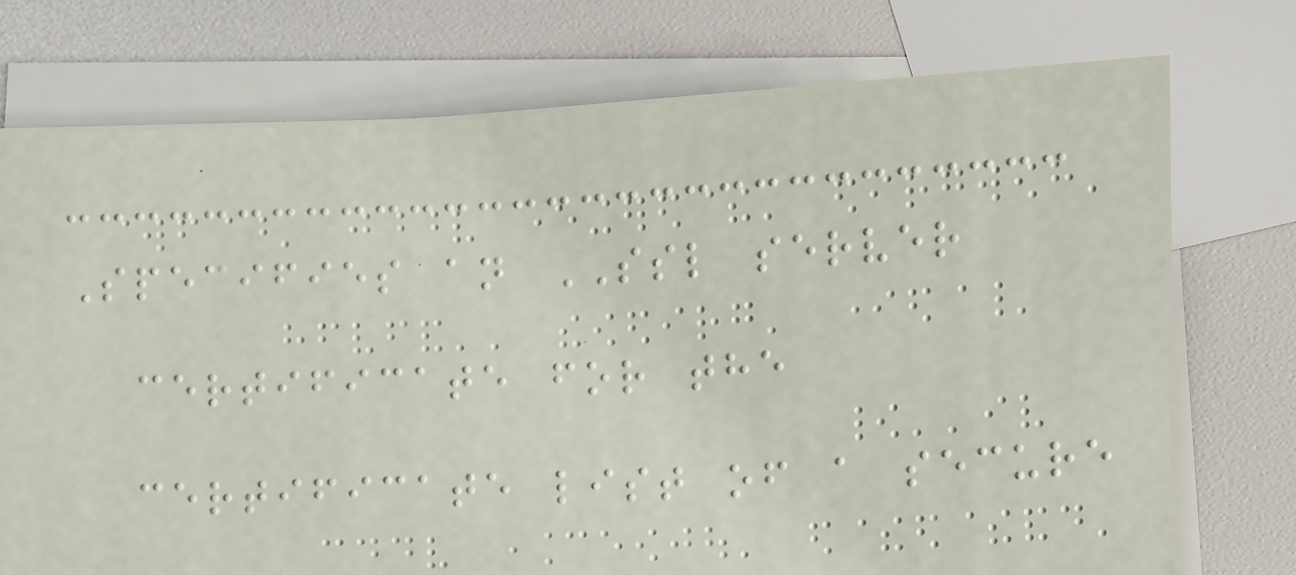Specifies an SSL server
certificate for the
certificate list of a secure
